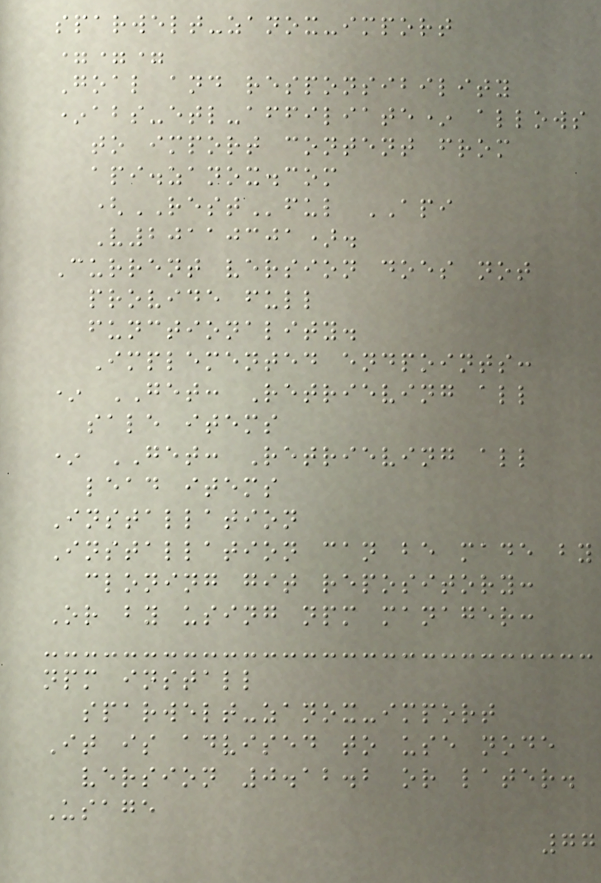sparwelt-zanox-import
===
Goal and responsibility
*abs-etl-affiliate* allows
to import content from
api.zanox.com
(RESTful API
V20110301).
Current version does not
provide full
functionality.
Implemented endpoints:
* GET: Retrieving all
sale items
* GET: Retrieving all
lead items
Installation
Installation can be made by
cloning git repository:
Or by using npm manager:
npm install
sparwelt-zanox-import
It is advised to use node
version 0.12.2 or later.
Usage
77
